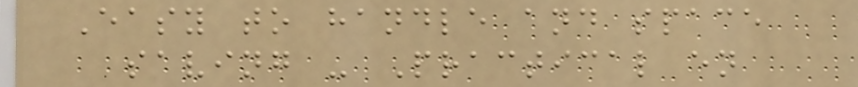Easy to handle and space
saving - Practical en
